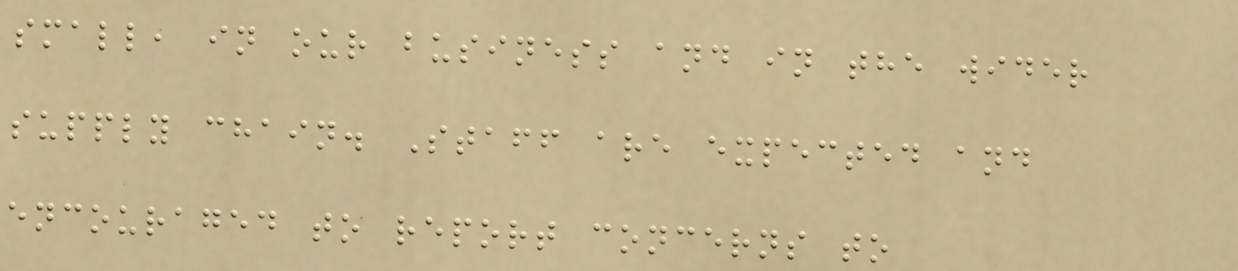small, in our business and in the wider
supply chain. Staff are expected and
encouraged to report concerns to
